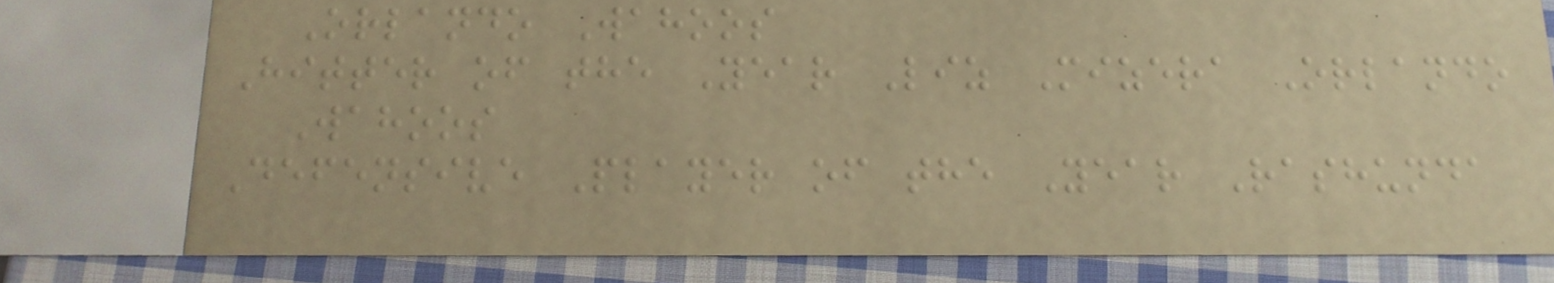Orlando Wahoos
Hitter of the Year Liz Mizera Orlando
Wahoos
Defensive Player of the Year Rashunda
